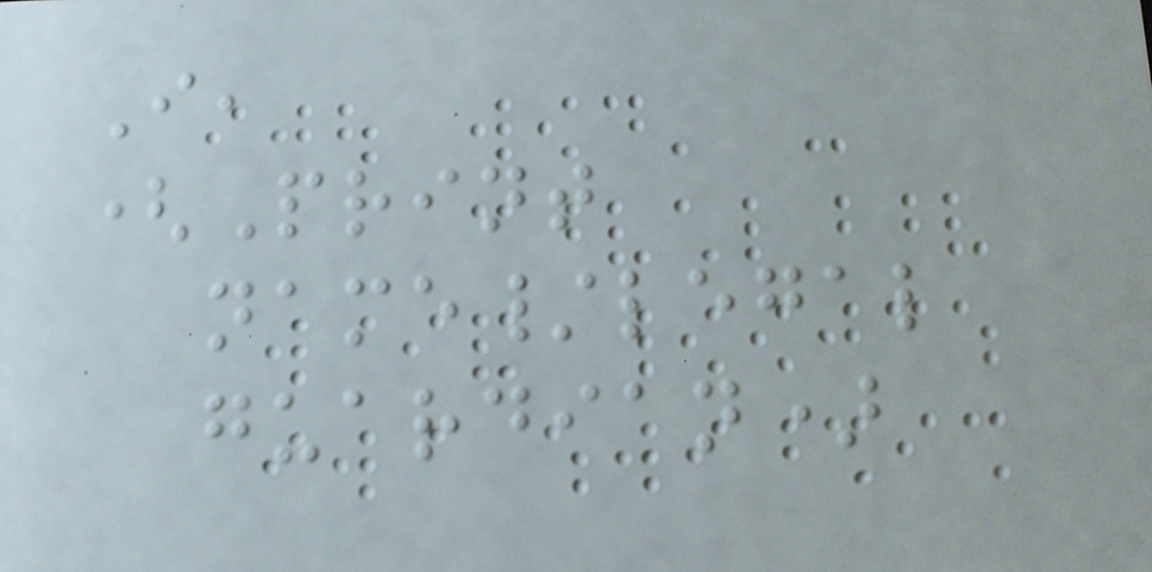I,
(Print
name/legal
guardian)
